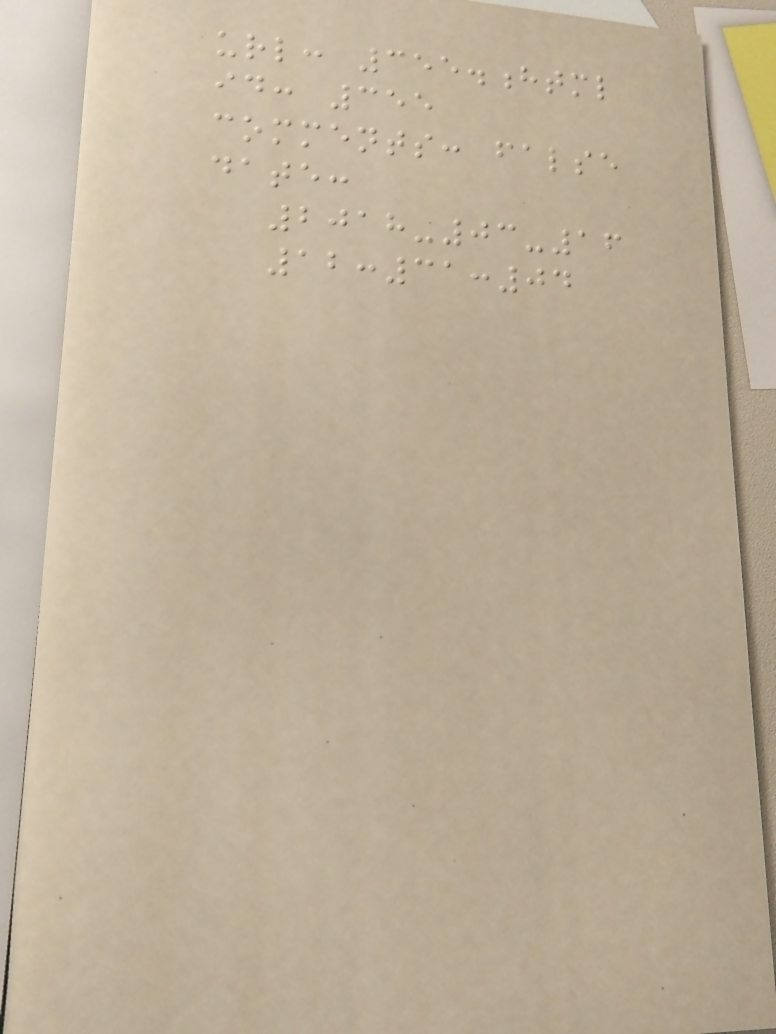url: 355.html
id: 355
comments: false
date:
2018-03-16
12:31:04
